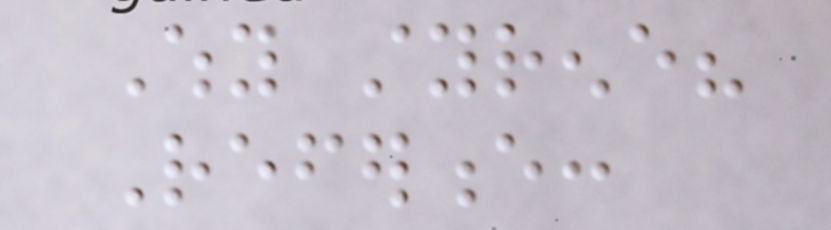Why styrene?
Reference:
